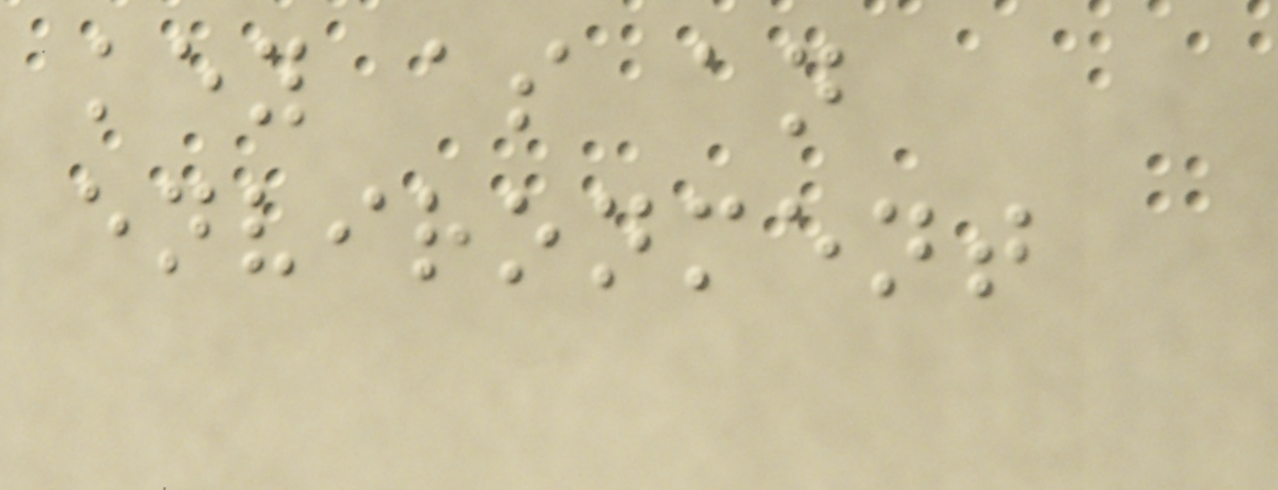key as an
environment
